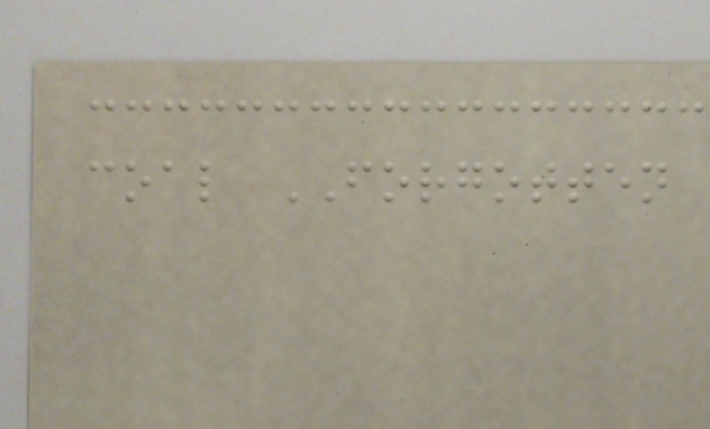coal FORGOTTEN
